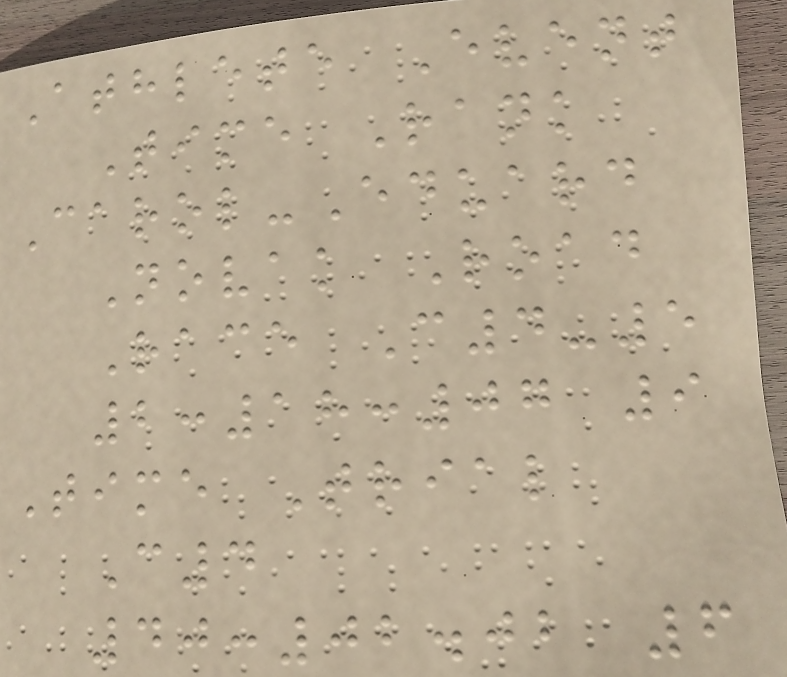Athlete Event
Time Rank
Carol-Eduard
Novak Road
Race C4-5
2:18:07 9
Time Trial
C4
40:02.02 6
